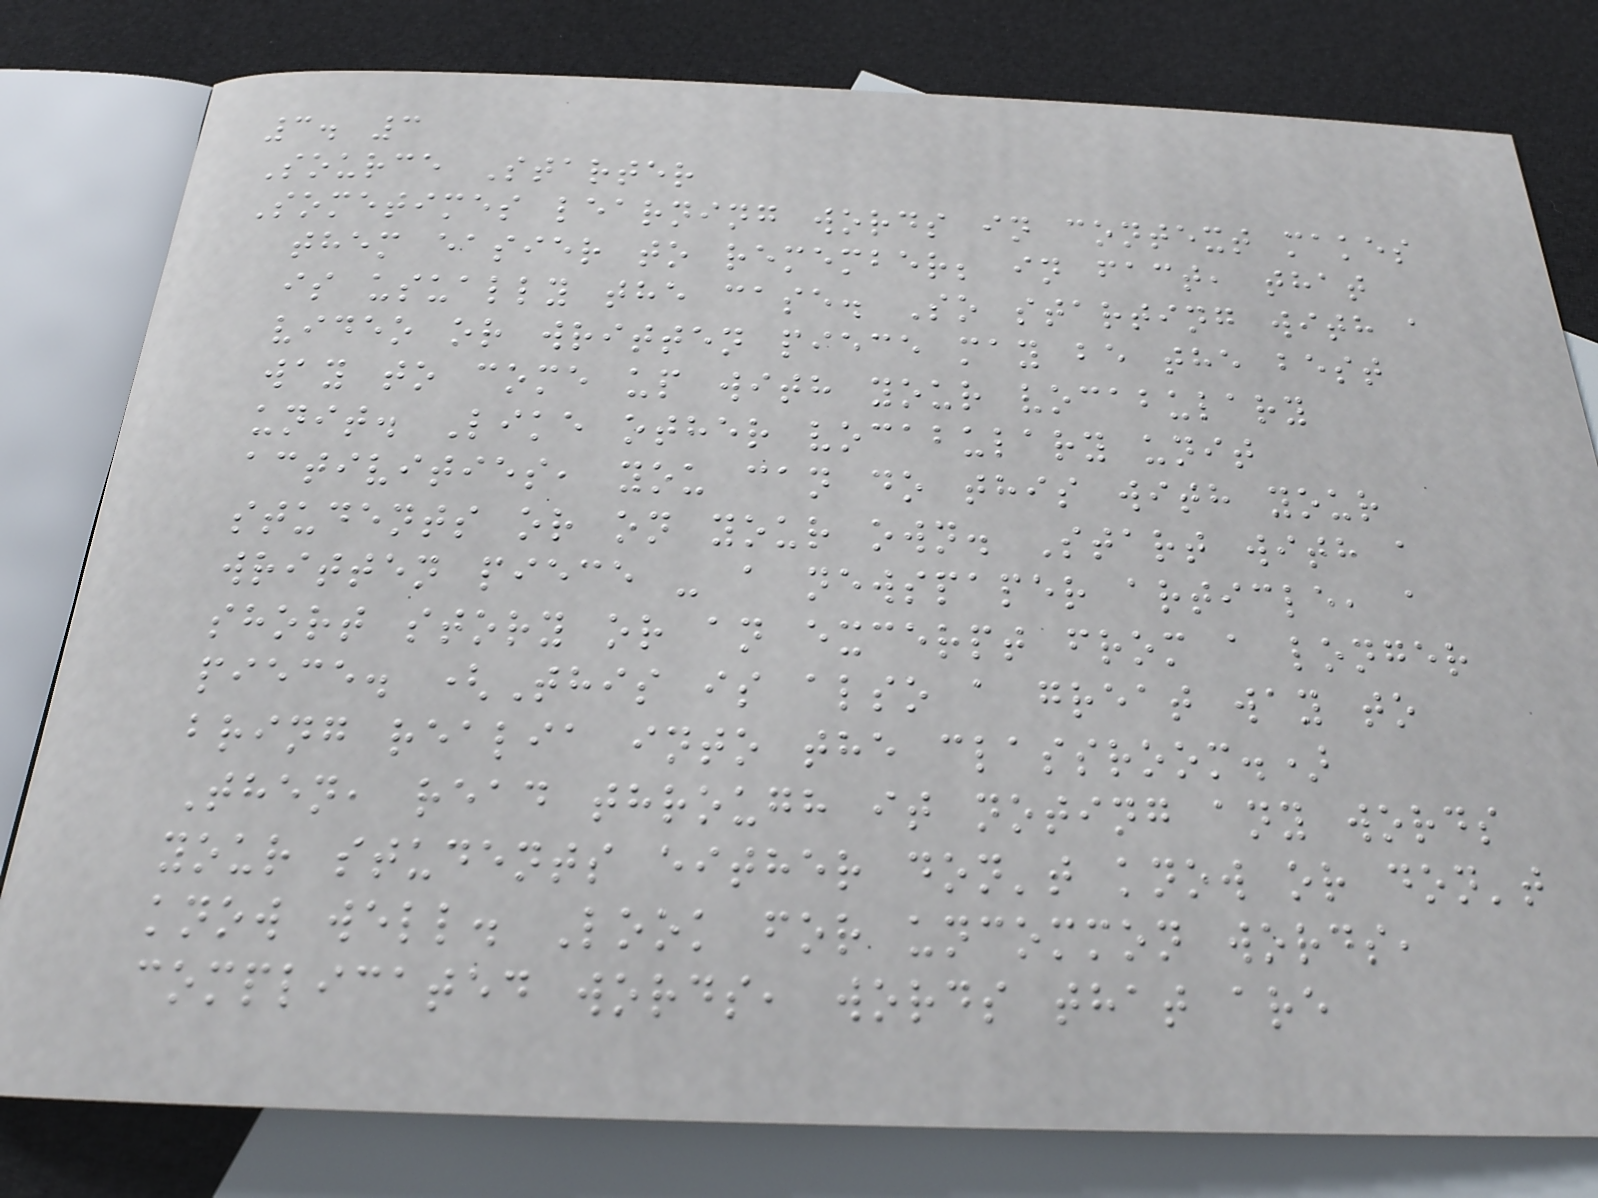3. 3
Source Starter
Sometimes learning words in context makes
them easier to remember; in fact, that
is usually the case. So starting with a
video or written piece may be the best
way to come up with your vocabulary
unit. Like other vocabulary unit
activities, you can do this with your
students or on your own. Start with a
written piece - a newspaper article, a
short story or an excerpt from a longer
piece. (This is also a great way to
bring realia into the classroom.)
Then, read through it noting any words
your students either don't know or don't
know well. Look for uncommon words,
complicated words, words that are
